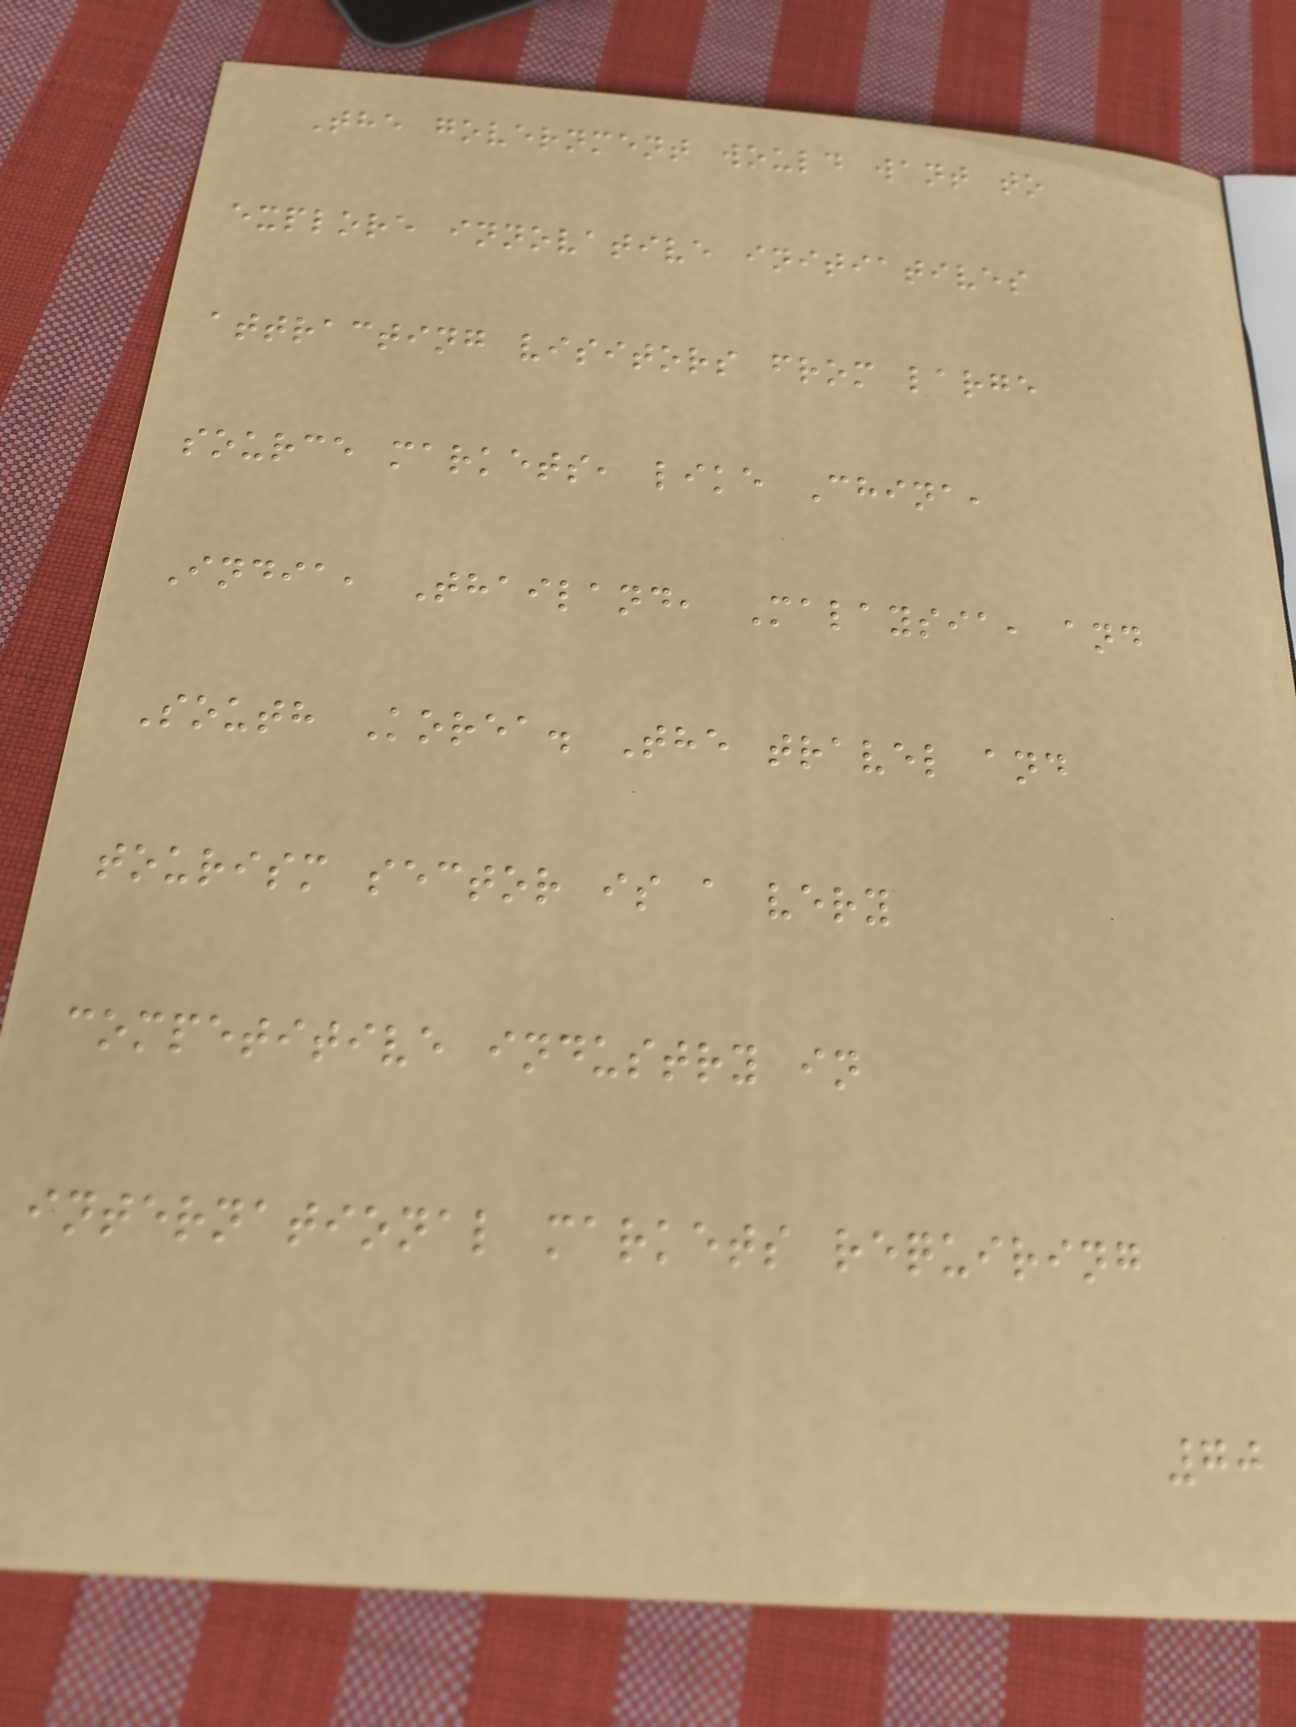The government would want to
explore innovative initiatives
attracting visitors from large
source markets, like China,
India, Thailand, Malaysia, and
South Korea. The travel and
tourism sector is a very
competitive industry in
international markets requiring
70
